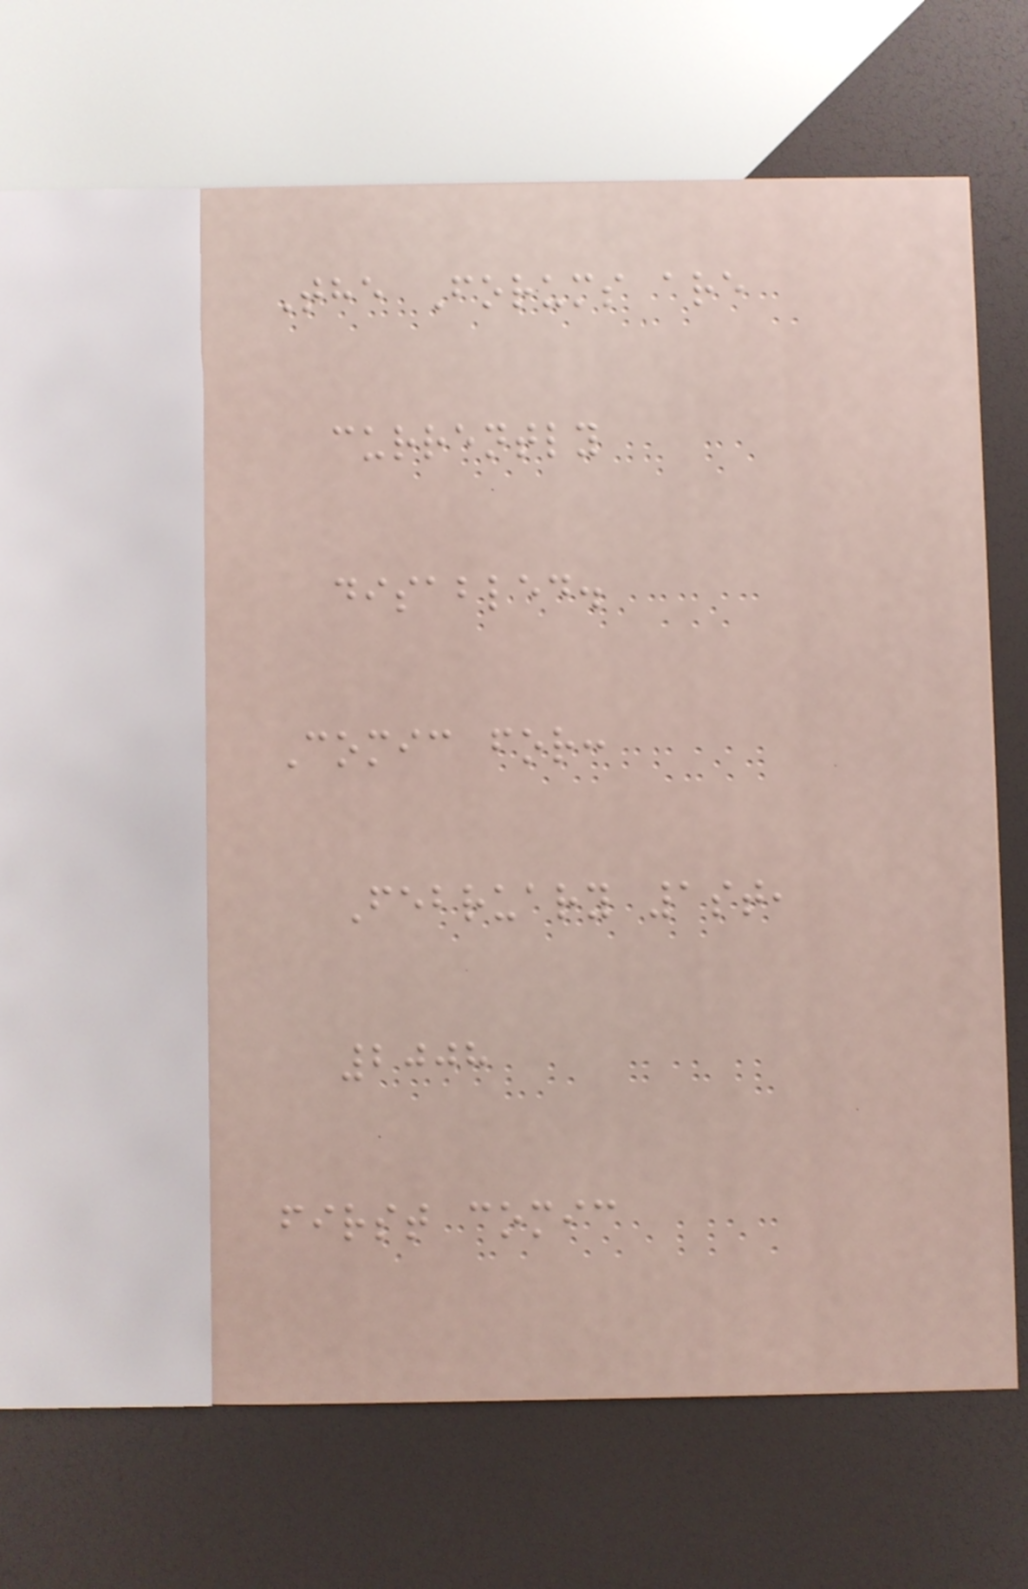The Forums are
currently
disabled.
Comic for:
February 1st,
2008
first comic
